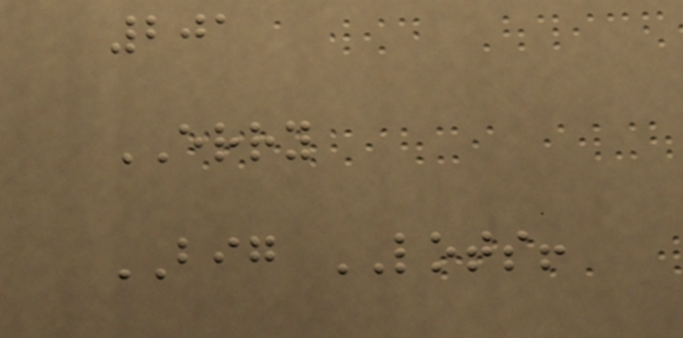201
ERRY
BIG LOTS!
